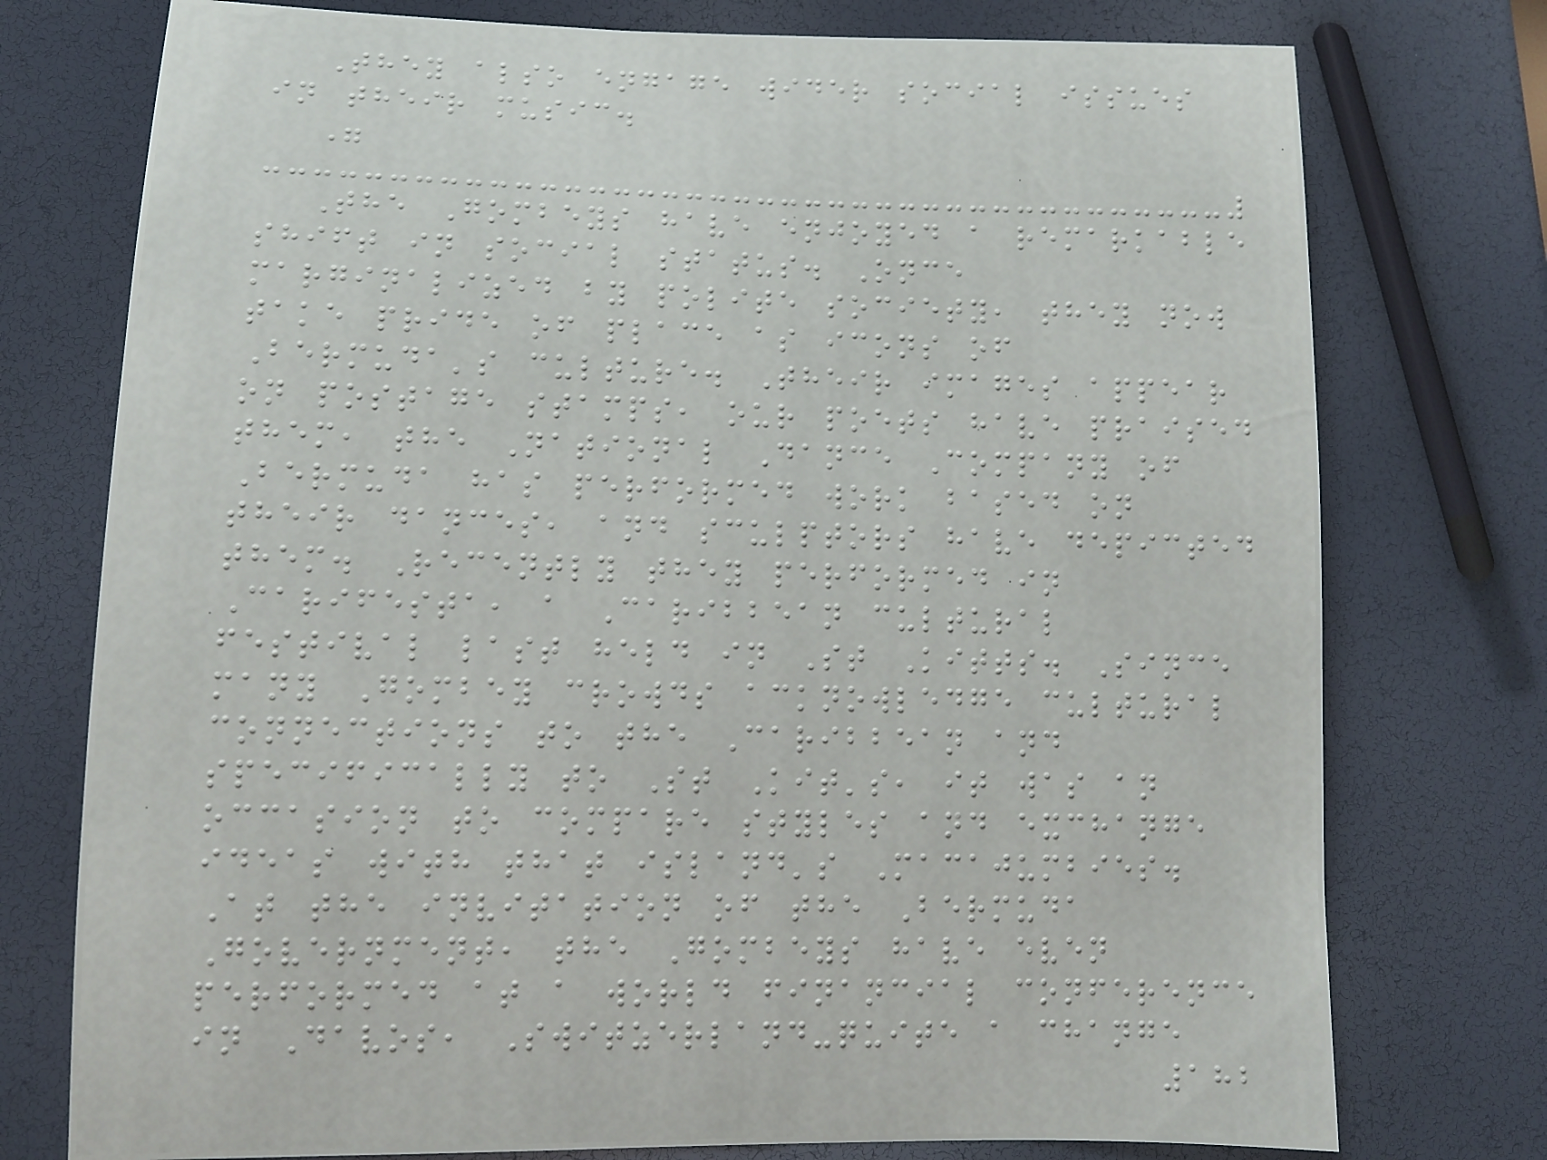They also engage wider social issues
in their music.
"
The Gombeys have enjoyed a remarkable
shift in social status. Once
marginalized by polite society, they now
take pride of place as icons of
Bermuda's culture. Their images appear
on postage stamps, our poets have praised
them, the National Dance Company of
Bermuda has performed work based on
their dances, and sculptors have depicted
them. Recently they performed in
Carifesta, a Caribbean cultural
festival last held in St Kitts. Since
many Gombey crowds acknowledge cultural
connections to the Caribbean and
specifically to St Kit's, it was an
occasion to compare styles and exchange
ideas with that island's Macajumbies.
At the invitation of the Bermuda
Government, the Gombeys have even
performed at a world financial conference
in Davos, Switzerland-quite a change
182
